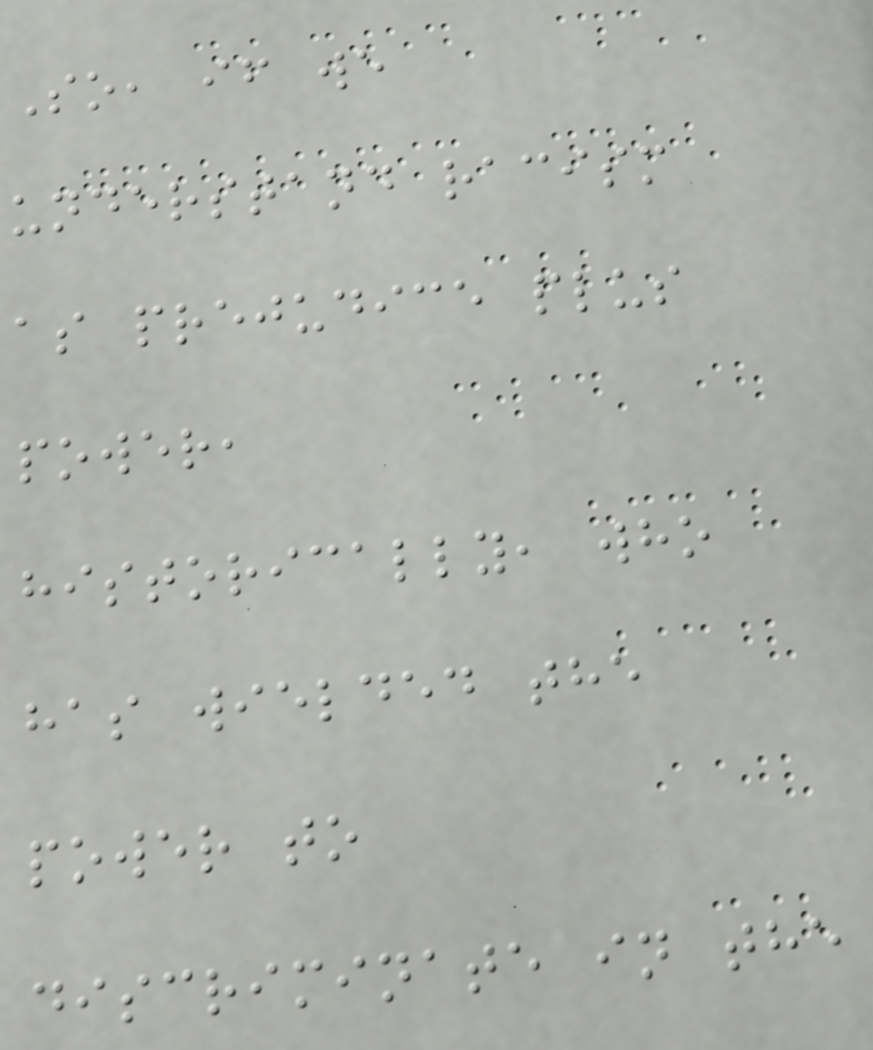So, if we
understand racism
as prejudice plus
power,
historically, who
has wielded the
power to
discriminate in the
